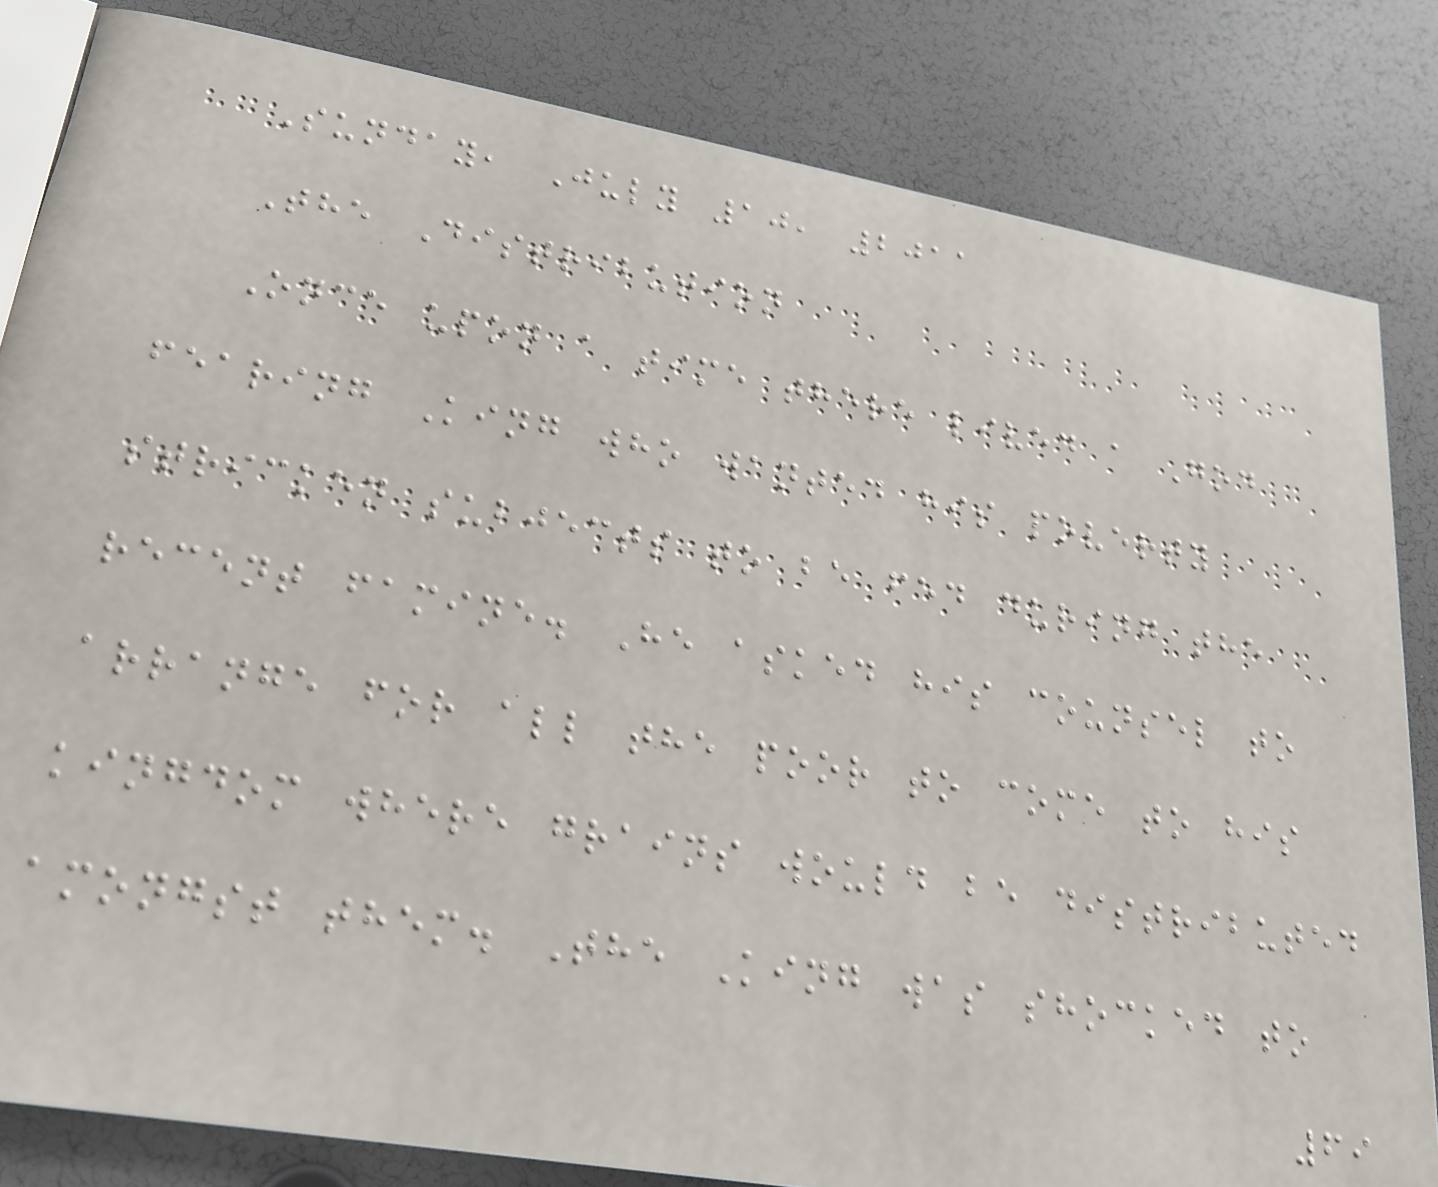Sunday, July 10, 2011
The Distribution
Once upon a time there lived a God
fearing King who wanted his poverty
stricken subjects to be fed during the
recent famine. He asked his counsel to
arrange for all the poor to come to his
kingdom where grains would be distributed
amongst them. The King was shocked to
69
